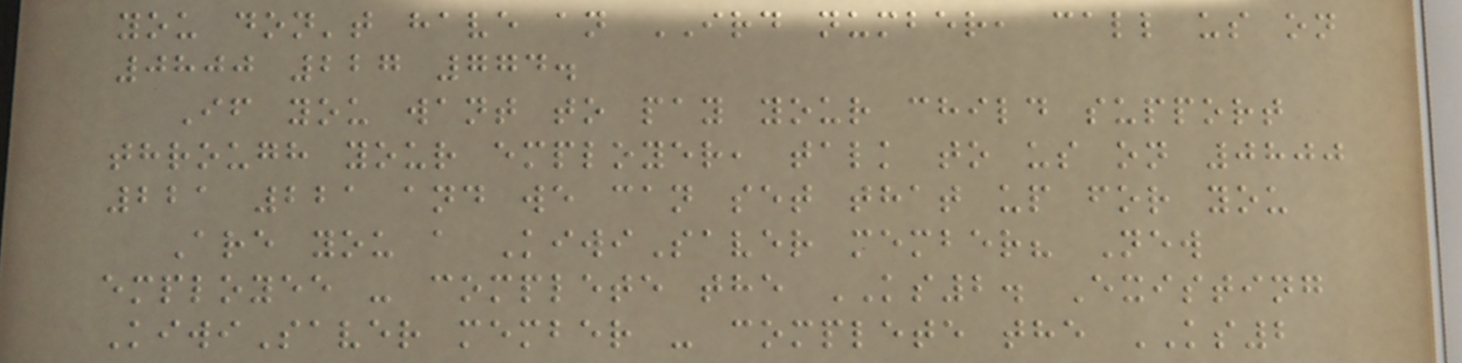you don't have an IRD number, call us on
0800 227 774.
If you want to pay your child support
through your employer, talk to us on 0800
221 221 and we can set that up for you
Are you a KiwiSaver member? New
employee - complete the KS2. Existing
KiwiSaver member - complete the KS2
